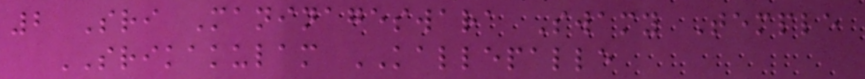2 Sri Maninageswara Swamy Temple
SRIKAKULAM KALLEPALLE
